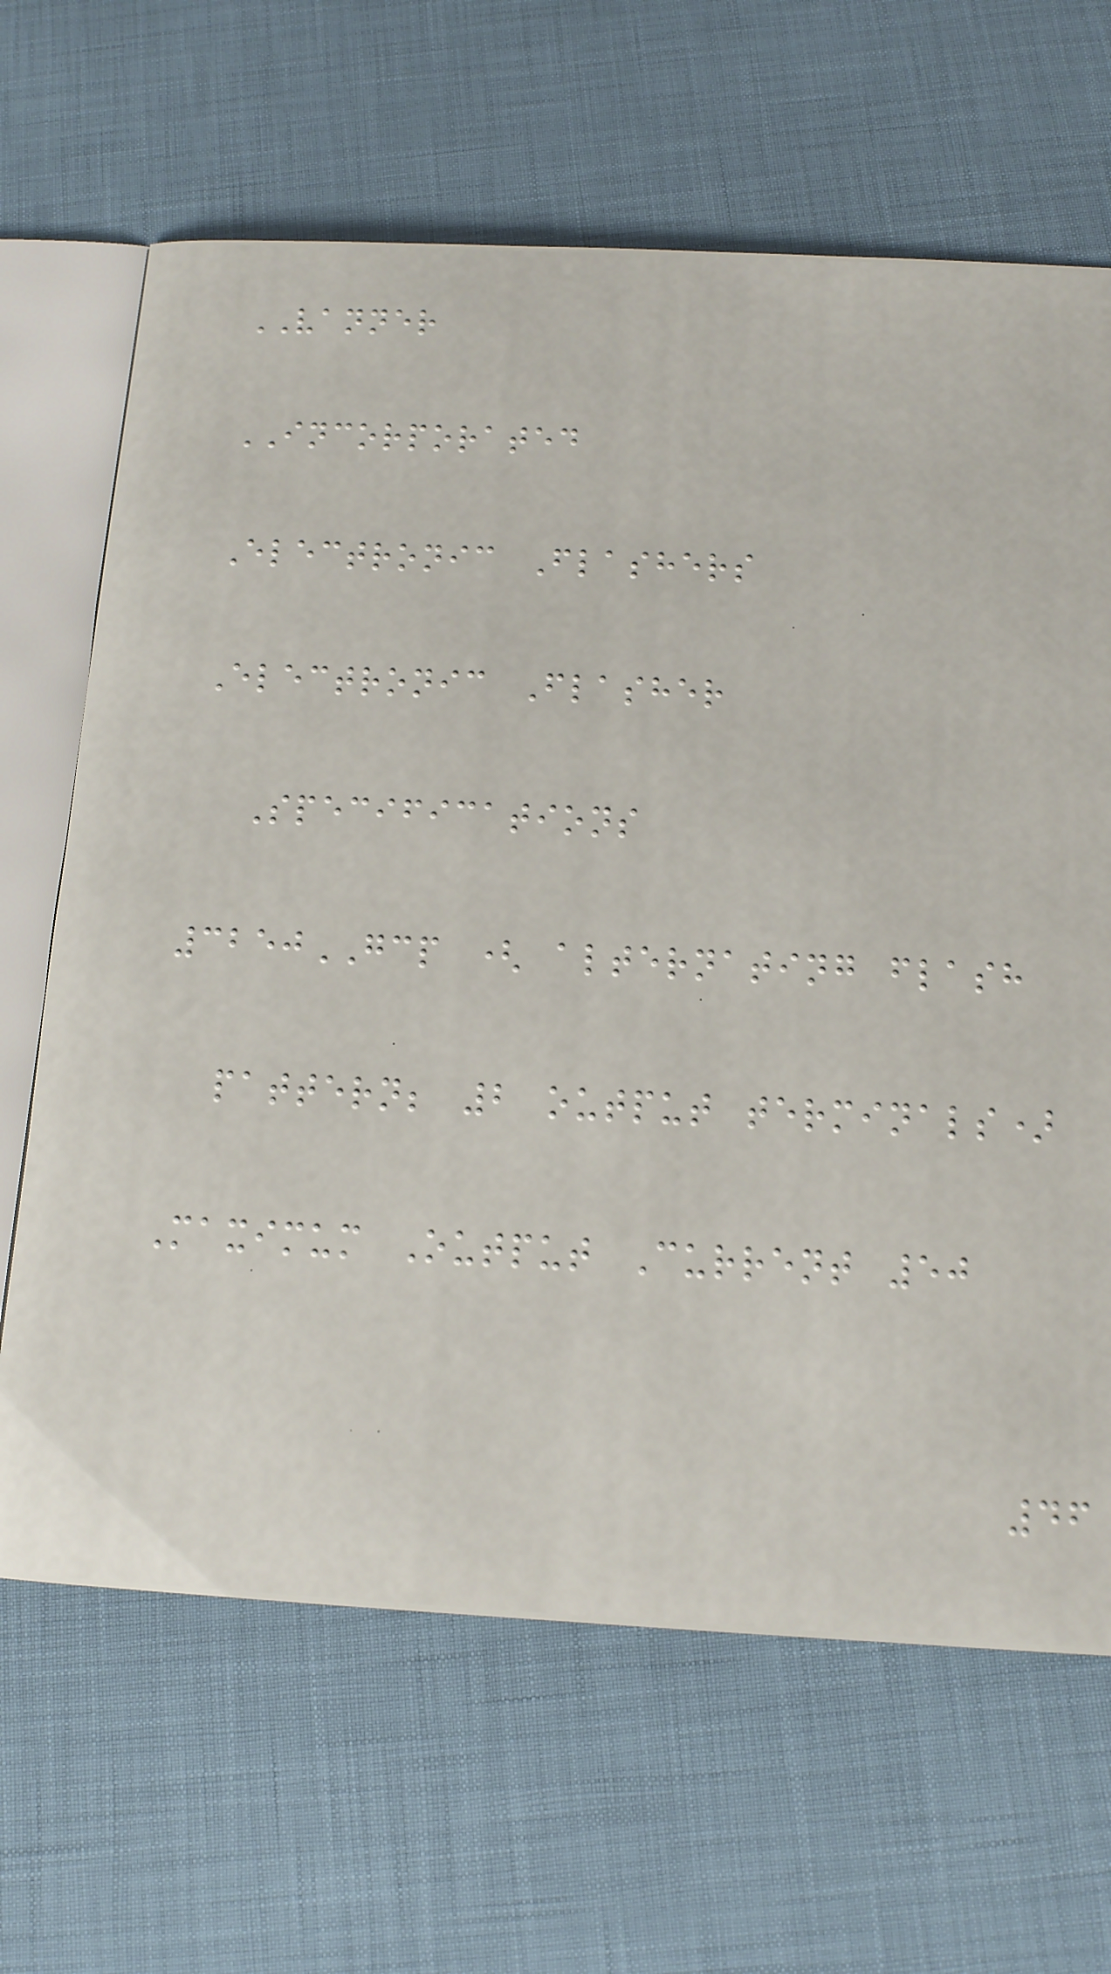VANNER
INCORPORATED
Electronic Flashers
Electronic Flasher
Specifications
3250GCP ( alternating flash
pattern; 2 output terminals)
Maximum Output Current 50
46
